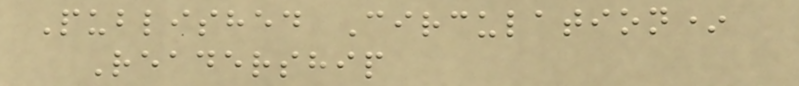Published Circulation*
Readership
